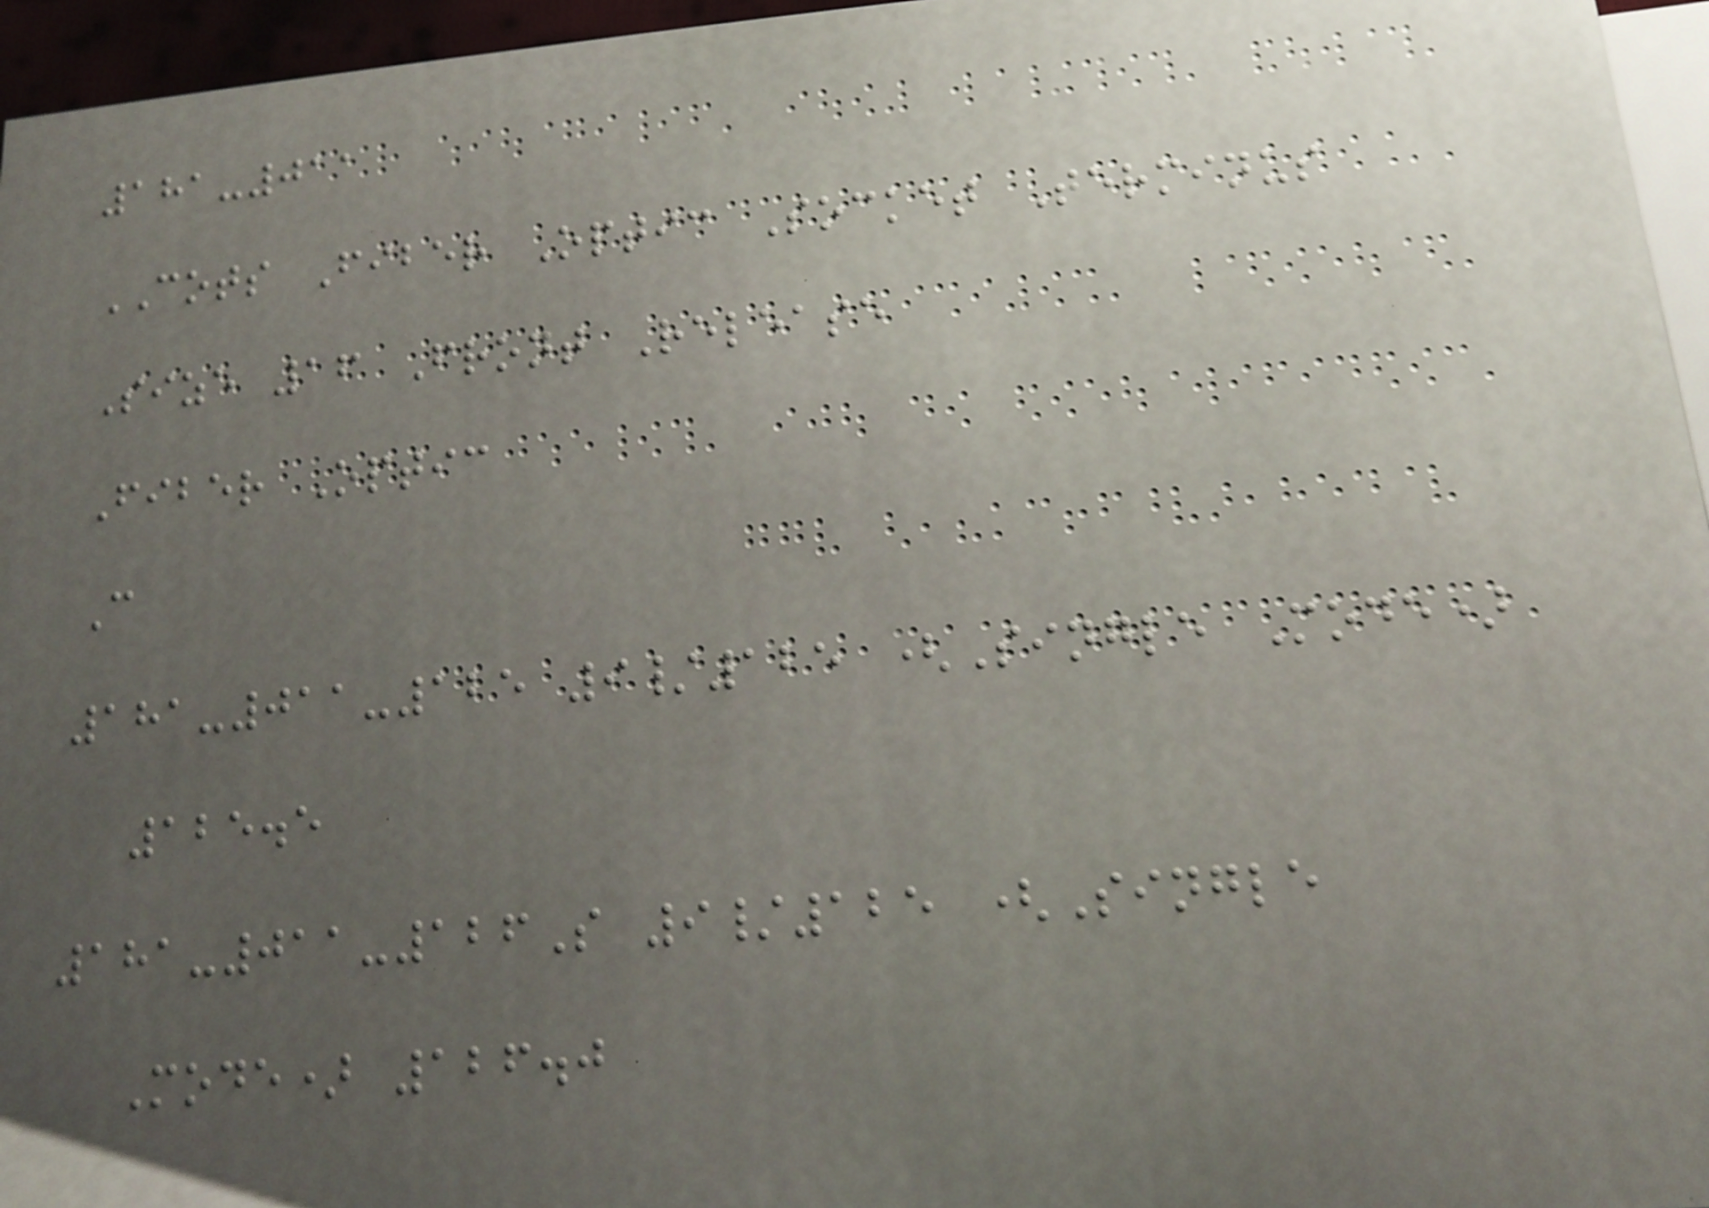181-011
COTS Fiber Optic Socket Terminus
Size 16 Front Release
Fiber Optic
C
181-011-125 9/125 (Single Mode)
125.5
181-011-126S 9/125 (Single
Mode) 126.0
